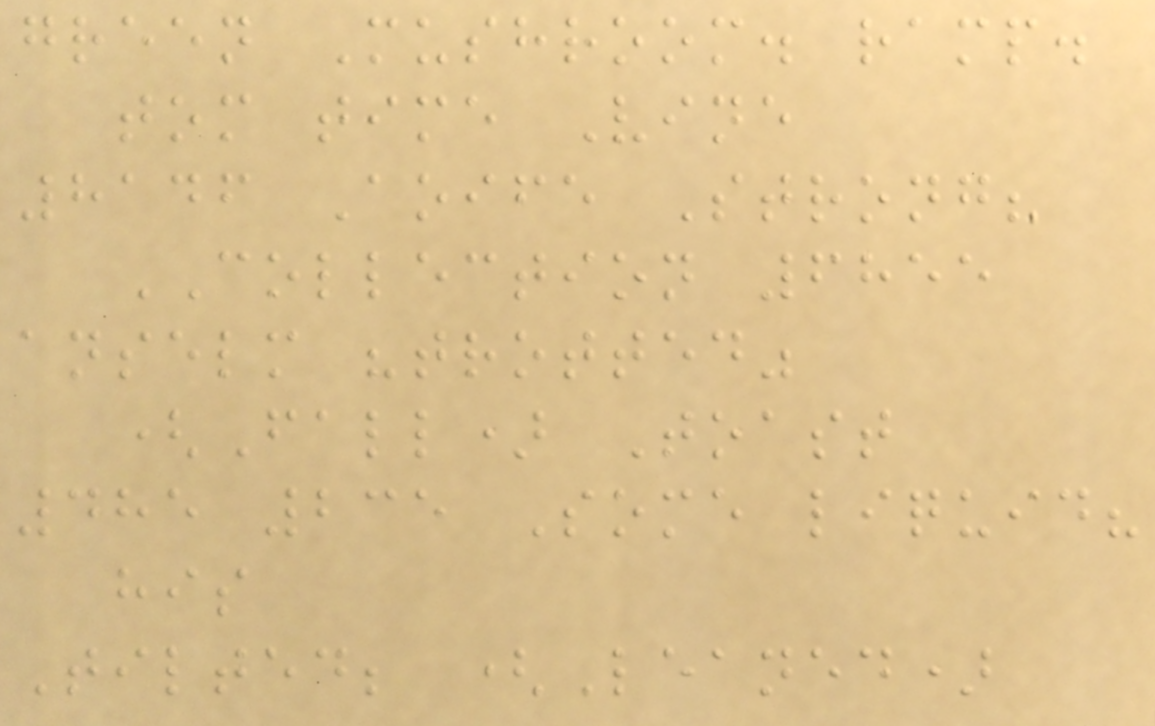green Mushroom. ramp.
tom time Vine
8146 Aoife Strong?
COLLECTION 6855
anselm "trotted"
(Fall) Toast
485 235 Some liquid?
his
Tilted; (Leaned)
